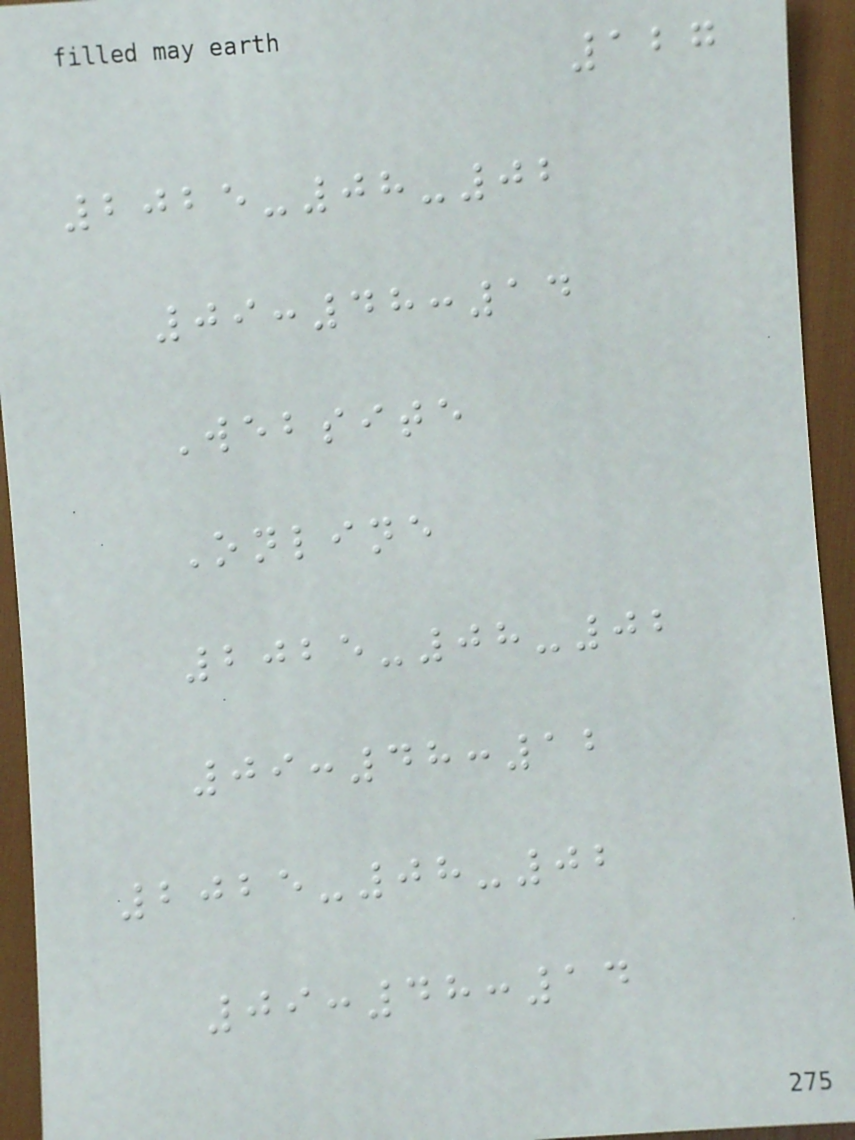127
2025-08-02
09:48:14
Website
Online
2025-08-02
09:48:12
2025-08-02
09:48:14
